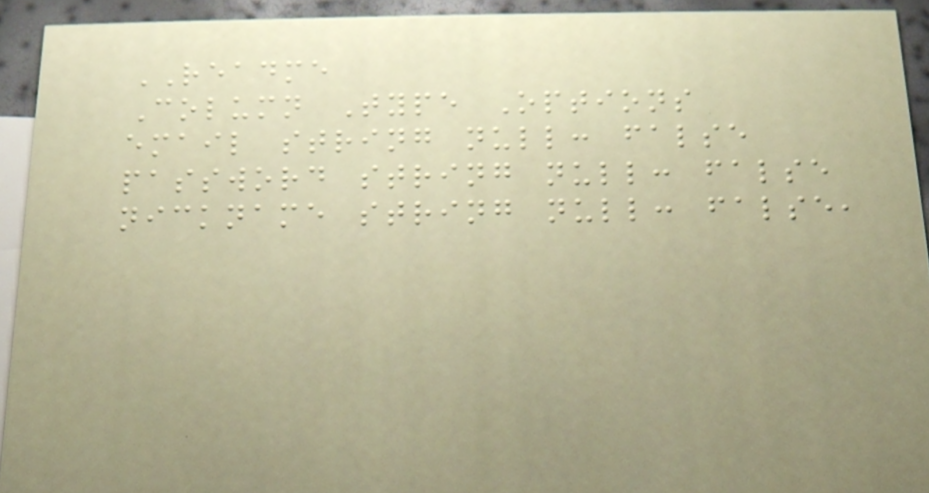README
Column Type Options
email string null: false
password string null: false
nickname string null: false,
